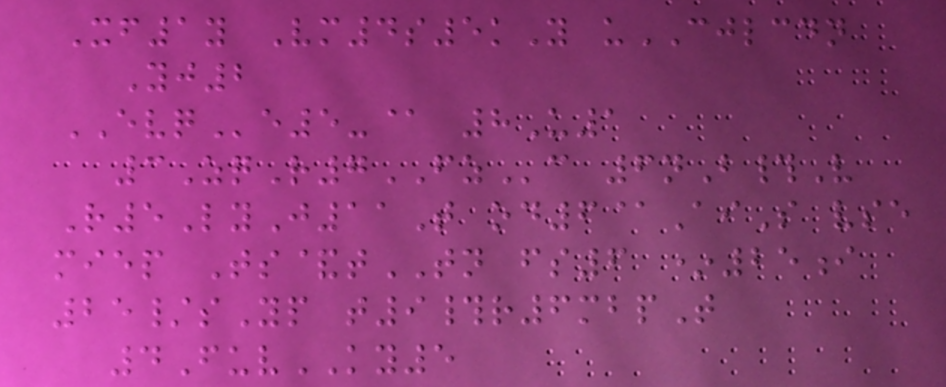Xf1y Vm4s5kY uCJLCDN
Yj2
EVQe5-@ 8U1
3ZqR7FZc 6nB#V
R5LyJ11T od6@AiS vse
miep Ts&tTN fs6 *25i
25/sYp t9#r6mbpT
4FuvKY5
